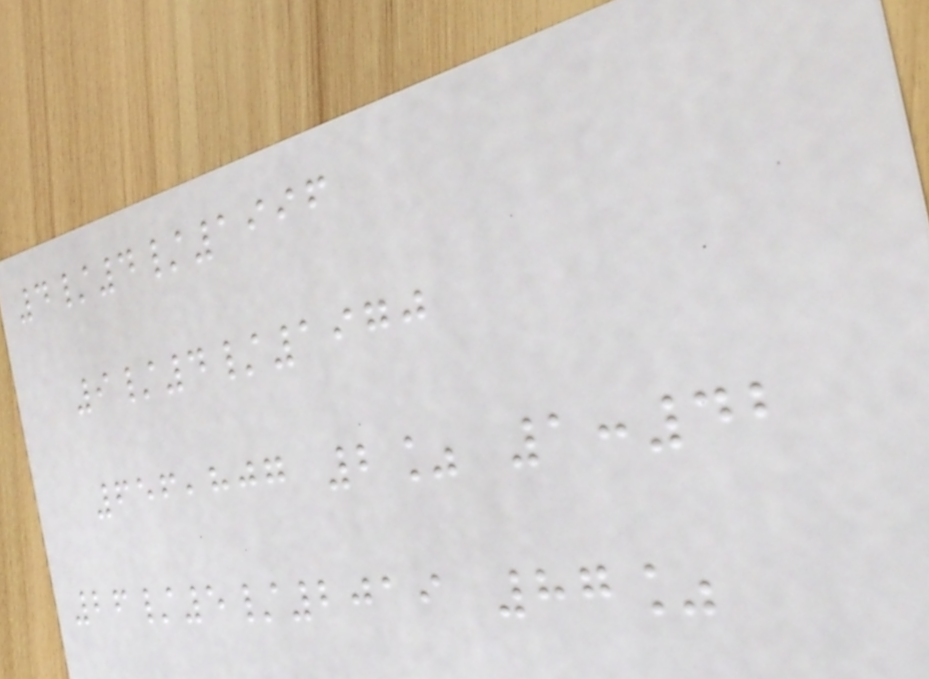4/4/1996
9/4/1970
656,807 2% 1:42
26/5/2019 87%
